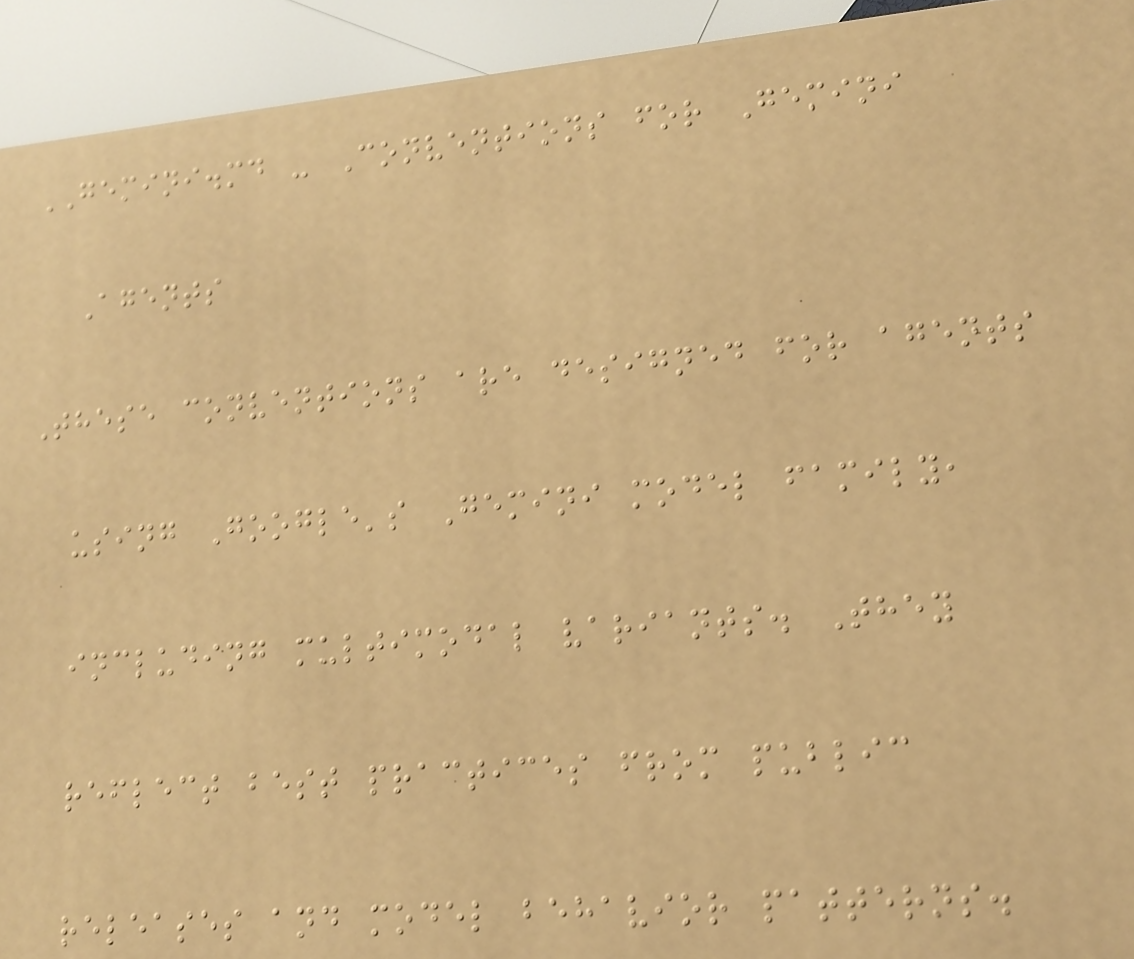GEMINI.md - Conventions for Gemini
Agents
These conventions are designed for agents
using Google's Gemini model family,
including multimodal variants. They
reflect best practices from public
releases and model behavior patterns.
